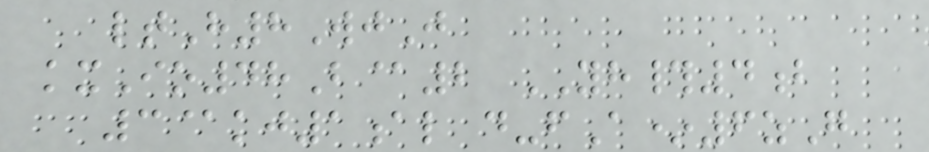ltH8WjJ
kxIo48B@2 YH#4b
3@kj1al d-fA*6zG
